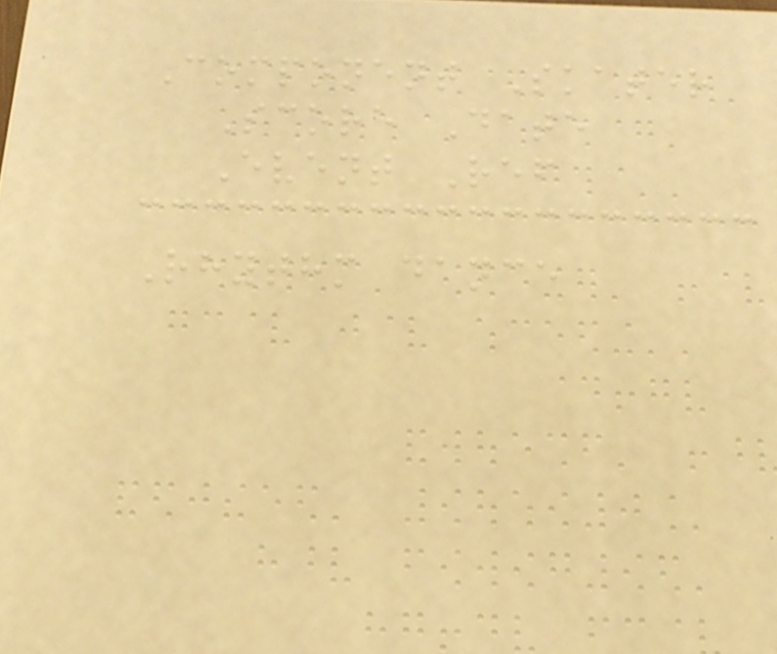Component Skater
Score Date
Event Ref
Rhythm dance
